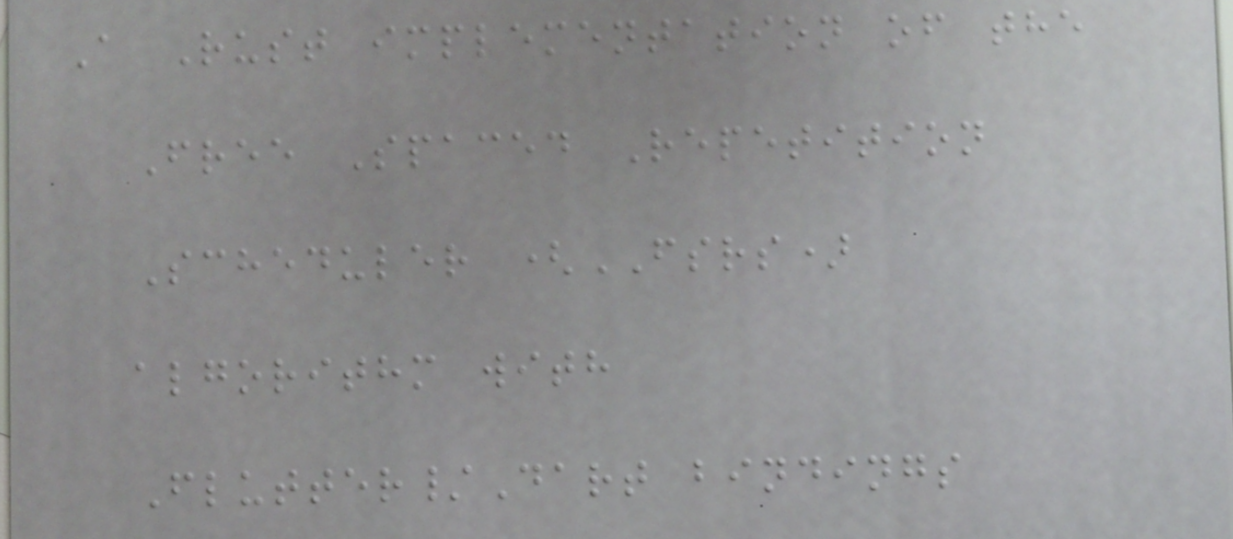A Rust implementation of the
Free Spaced Repetition
Scheduler (FSRS)
algorithm with
Flutter/Dart bindings
